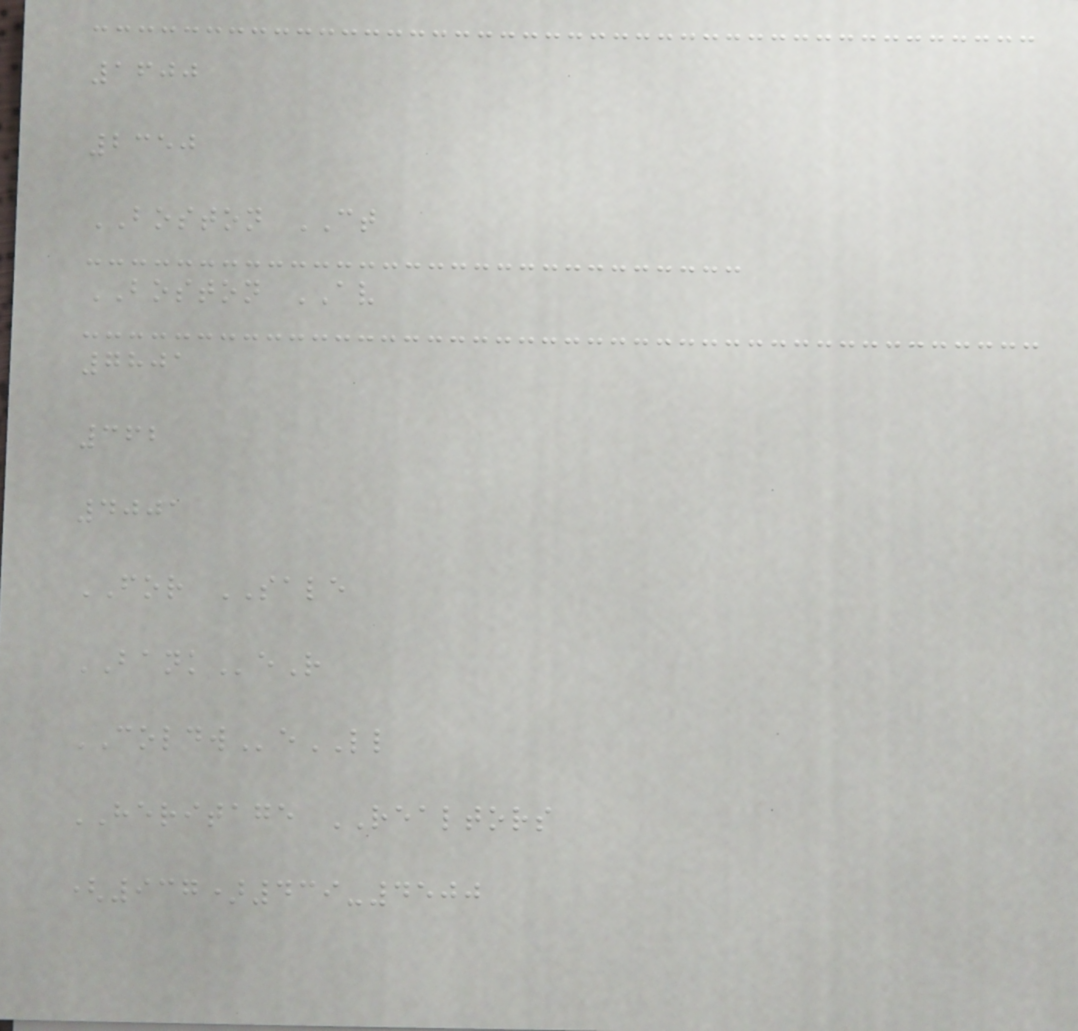1600
2350
BOSTON CT
BOSTON AV
7801
362
4001
FOR SALE
BANKeR
COLDWeLL
HERITAGE REALTORS
(937)439-4500
